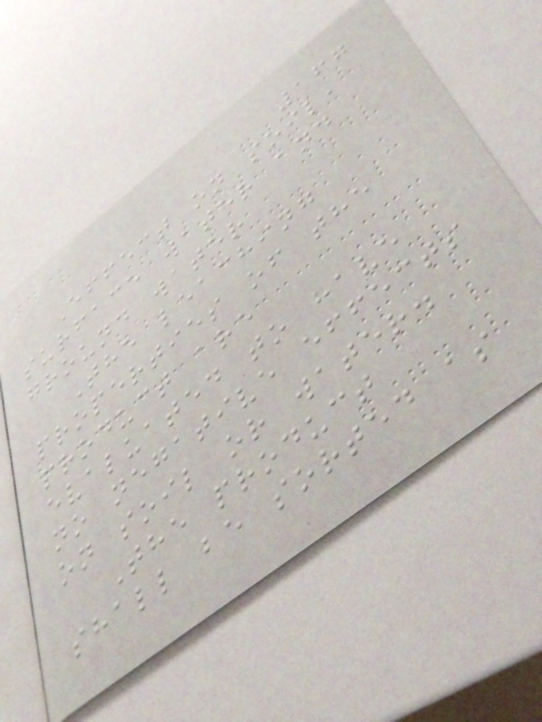167
Effect on soil,
surface water and
ground water
The leaching
properties of the
product are
evaluated to have
no negative effects
on soil or water.
The product
shall be sorted as
